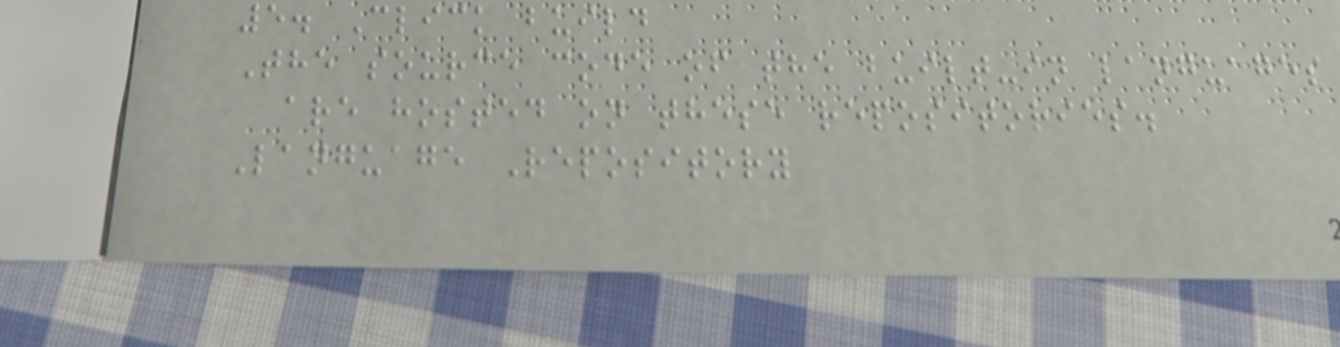5. Click build
The source code of the built-in languages
are hosted on these repositories.
Language Repository
